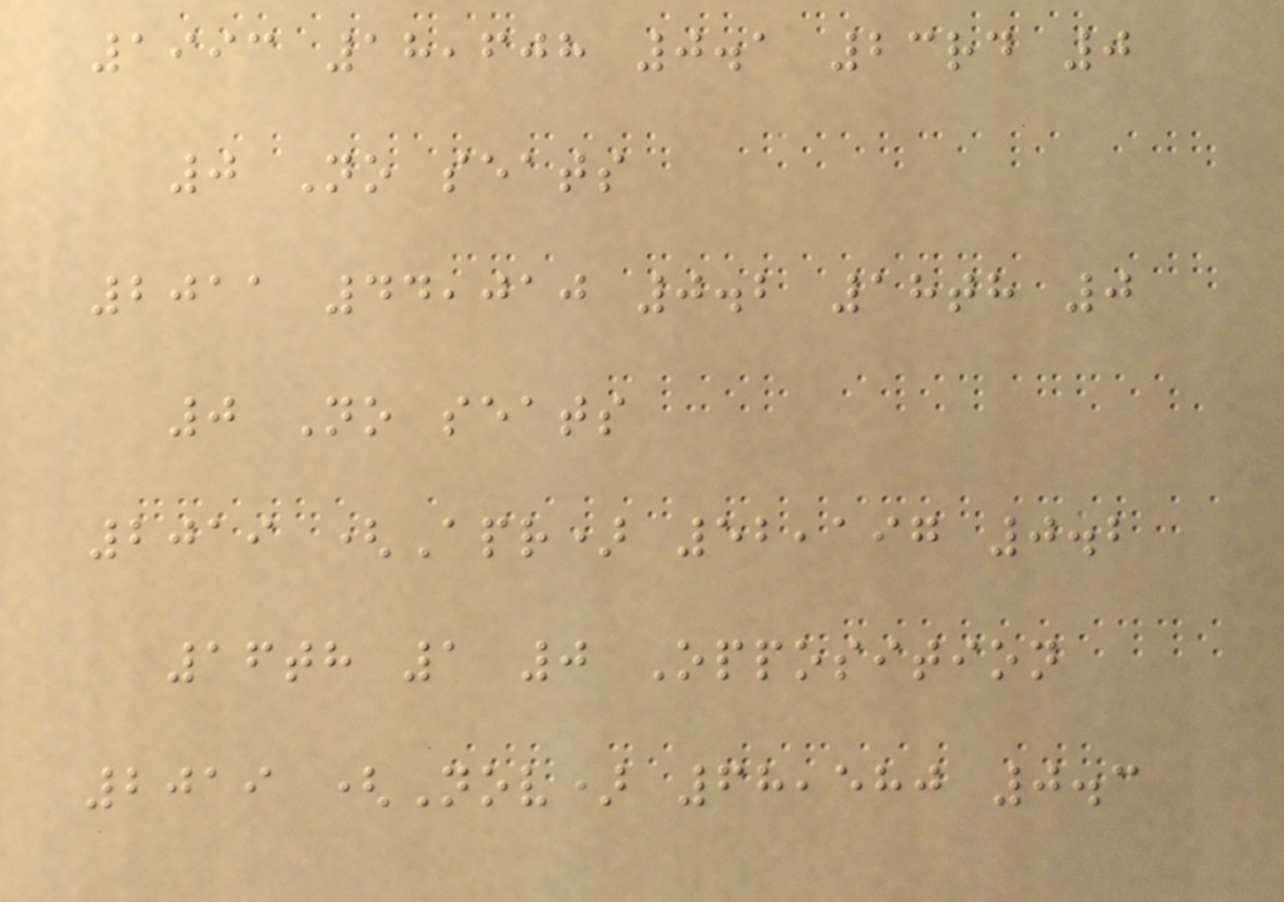1993 18,608 0.1 23rd 0
0 No seats
2011 44,010 0.2 18th 0
0 No seats
2019 (Apr) 52,197 0.2
16th 1 0 Opposition
2019 (Nov) 68,580 0.3
